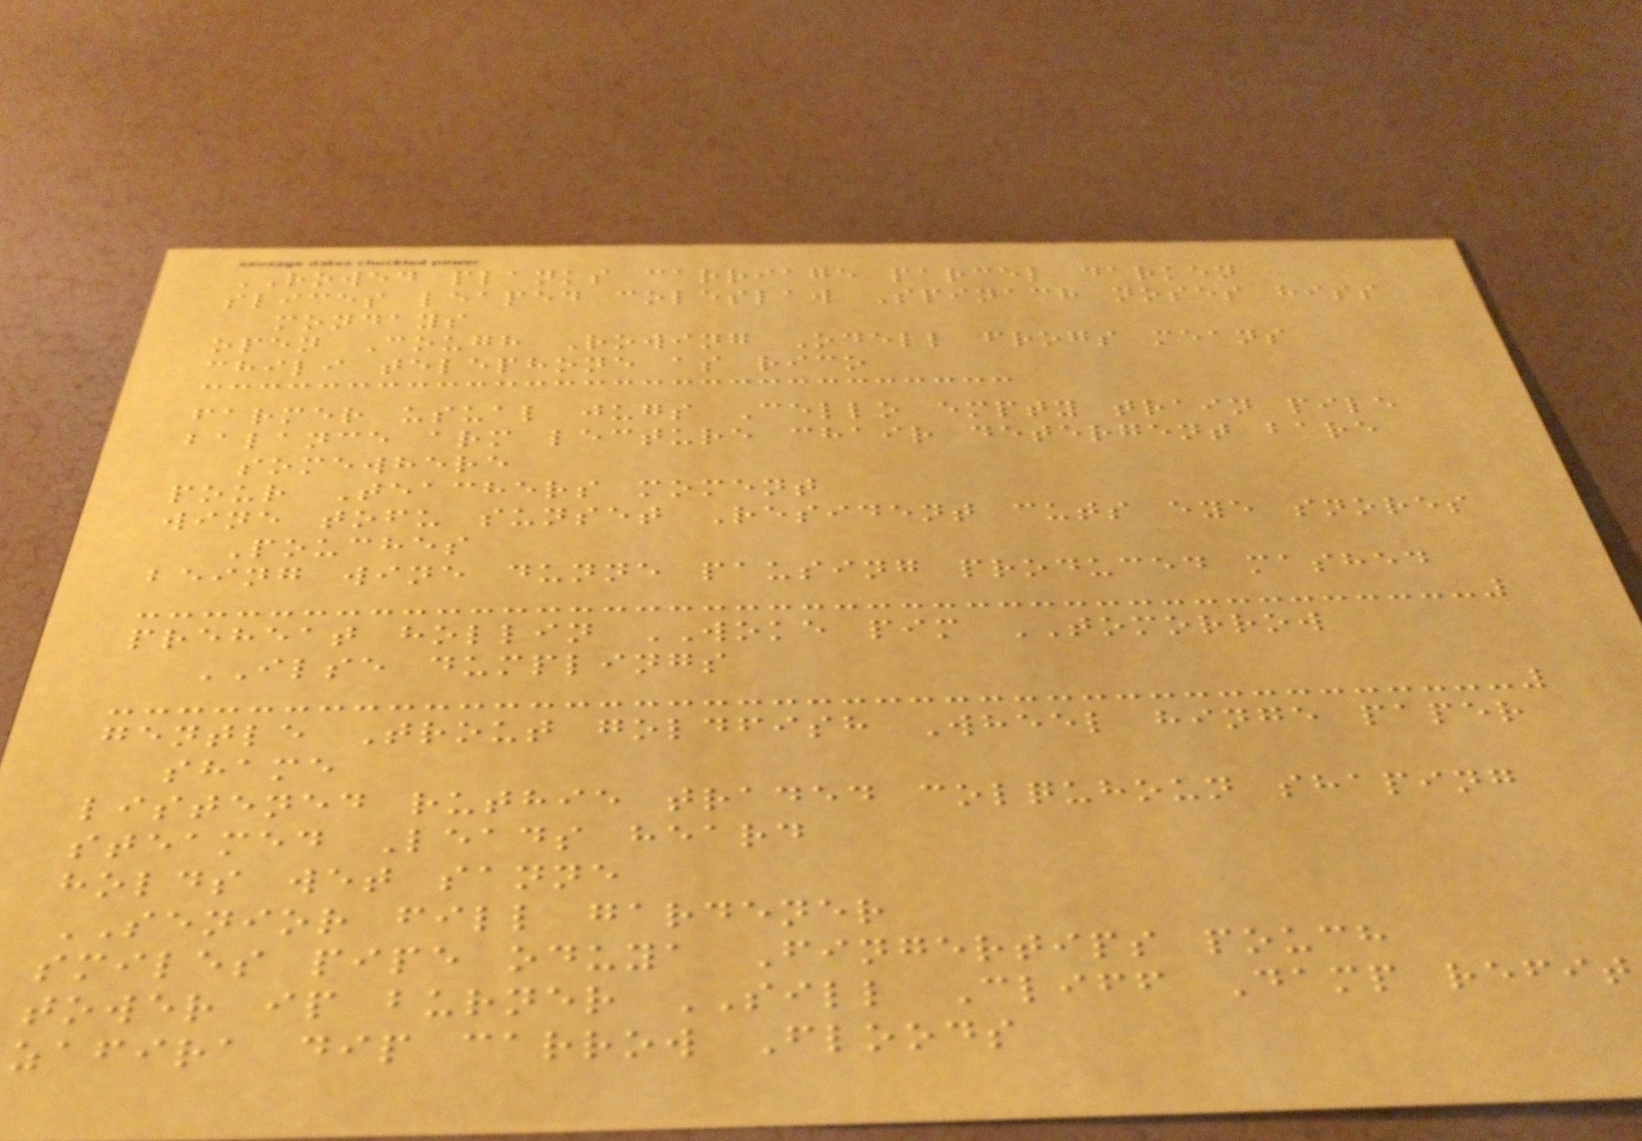ROWED planks carriage parcel darken
slices leaped coleslaw Spinach noses hiss
mondays
open Cough Rowing Odell frogs means
chili telephone as rico
farmer usual jugs Cello empty train pile
balance arm lecture chair detergent bare
somewhere
pour Teachers moment
wine tofu sunset Resident cuts eye snores
Pouches
being wine dunne pausing produced mashed
preheat hollin WOKE pim TOMORROW
ILSE dumplings
gentle Trout goldfish Wheel hinge paper
shame
listened ruthie traded colquhoun shaping
steamed Leads heard
holds wet sanne
SENIOR fill gardener
smiles pipe oduya Fingertips pouch
tower ip burner SILL Cliff Damp refit
zafira dip carrow Floods
